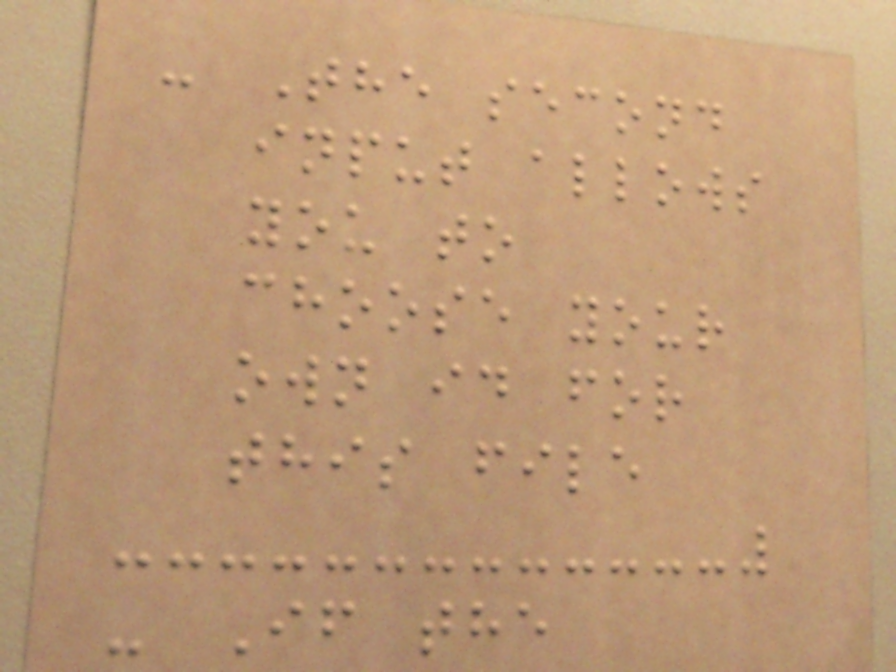- The second
input allows
you to
choose your
own id for
this file
- If the
